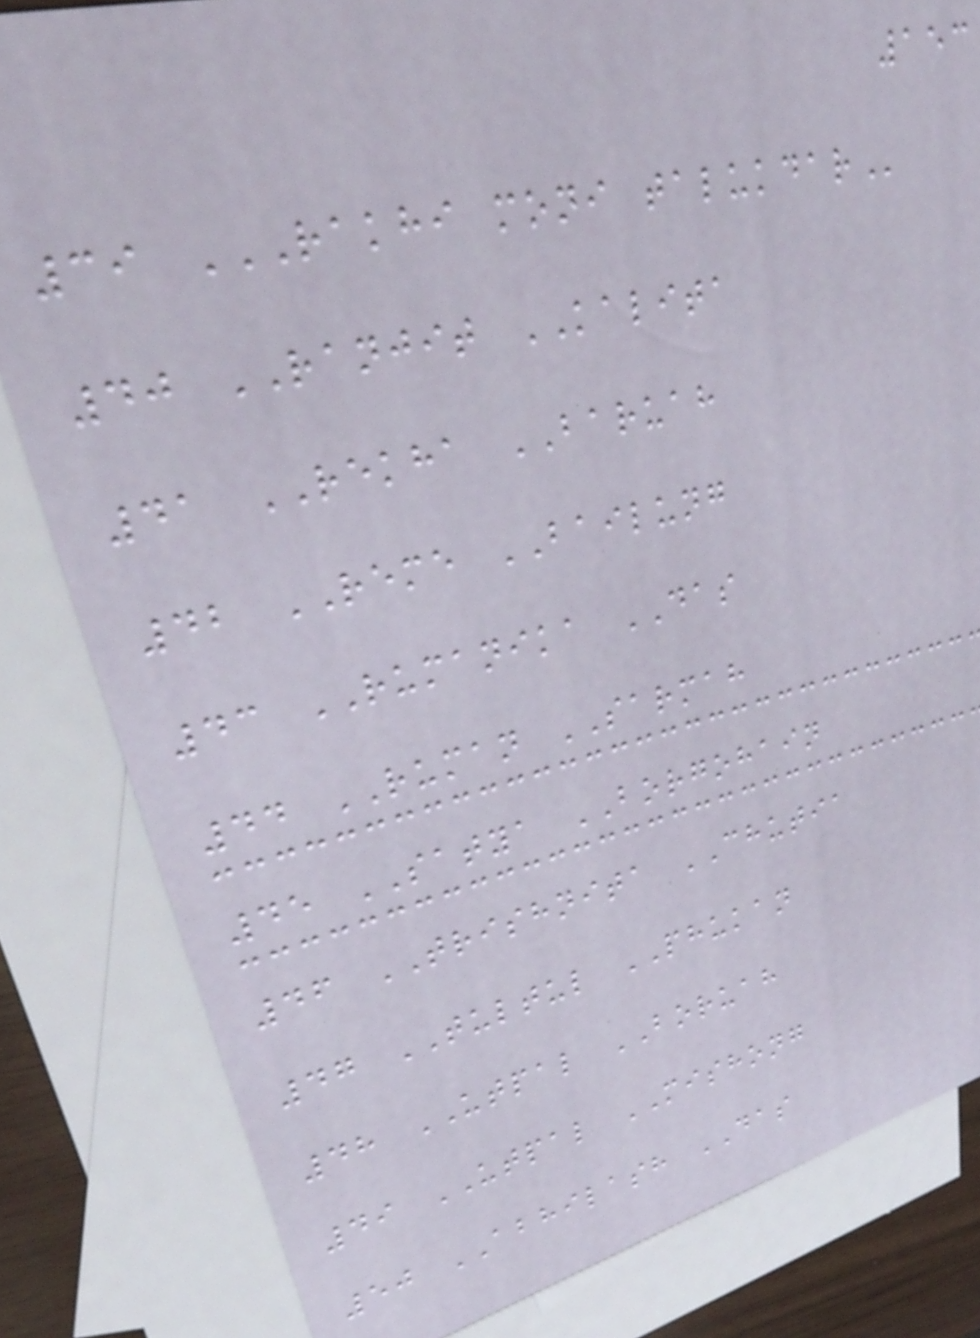153
39 RAKHI MONI TALUKDAR
40 RANJIT KALITA
41 REKHA BARUAH
42 REME BAILUNG
43 RUMANIKA DAS
44 RUMAN SARMAH
45 SATYA BORGOHAIN
46 TRISHNITA CHUTIA
47 TULTUL PHUKAN
48 UTPAL BORUAH
49 UTPAL MISHONG
50 ABHILASH DAS
